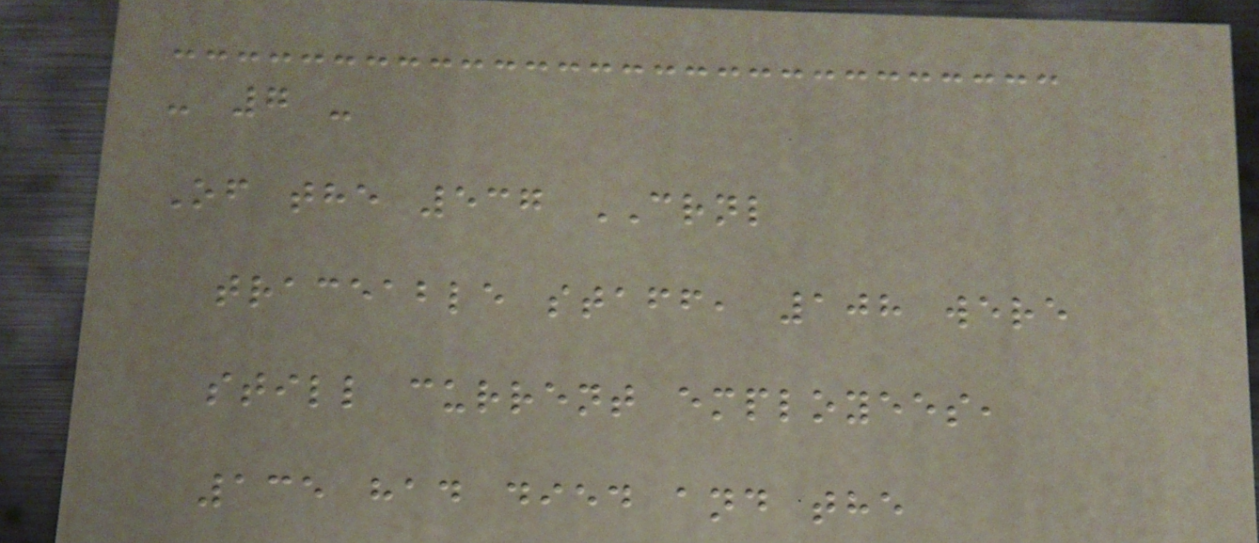- 7 -
Of the 537 CRNL
traceable staff, 108 were
still current employees,
135 had died and the
